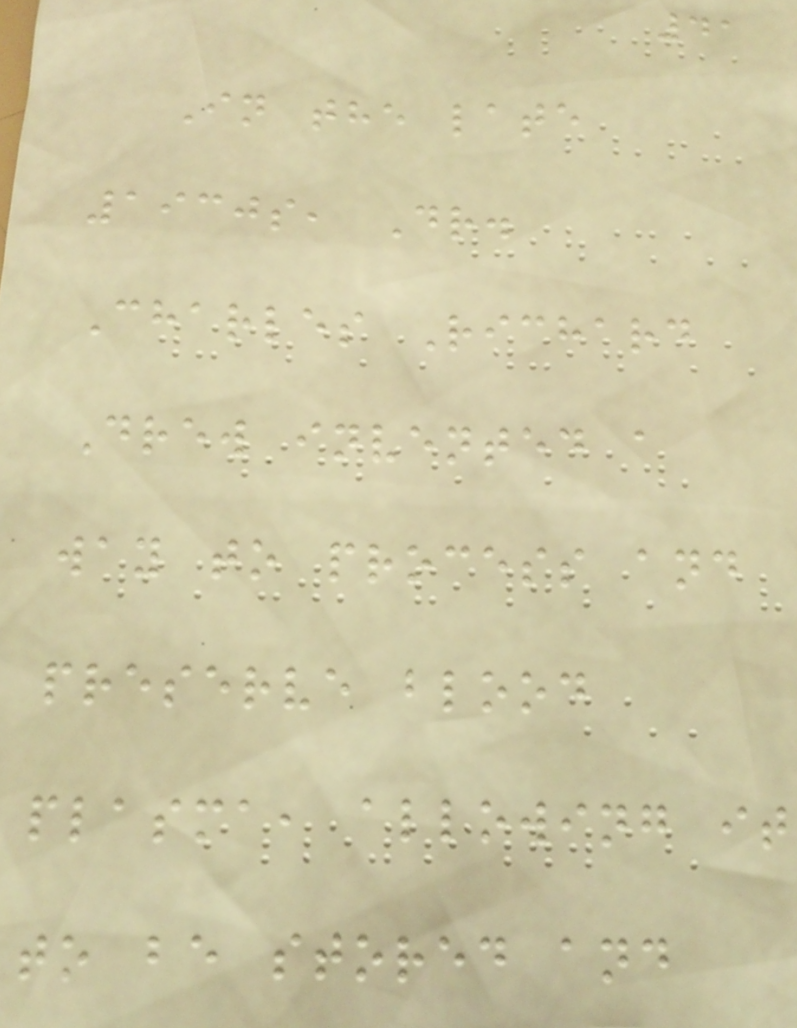41
In the late
1930s, Dr.
Charles Richard
Drew invented a
way to process and
preserve blood
plasma, allowing it
to be stored and
